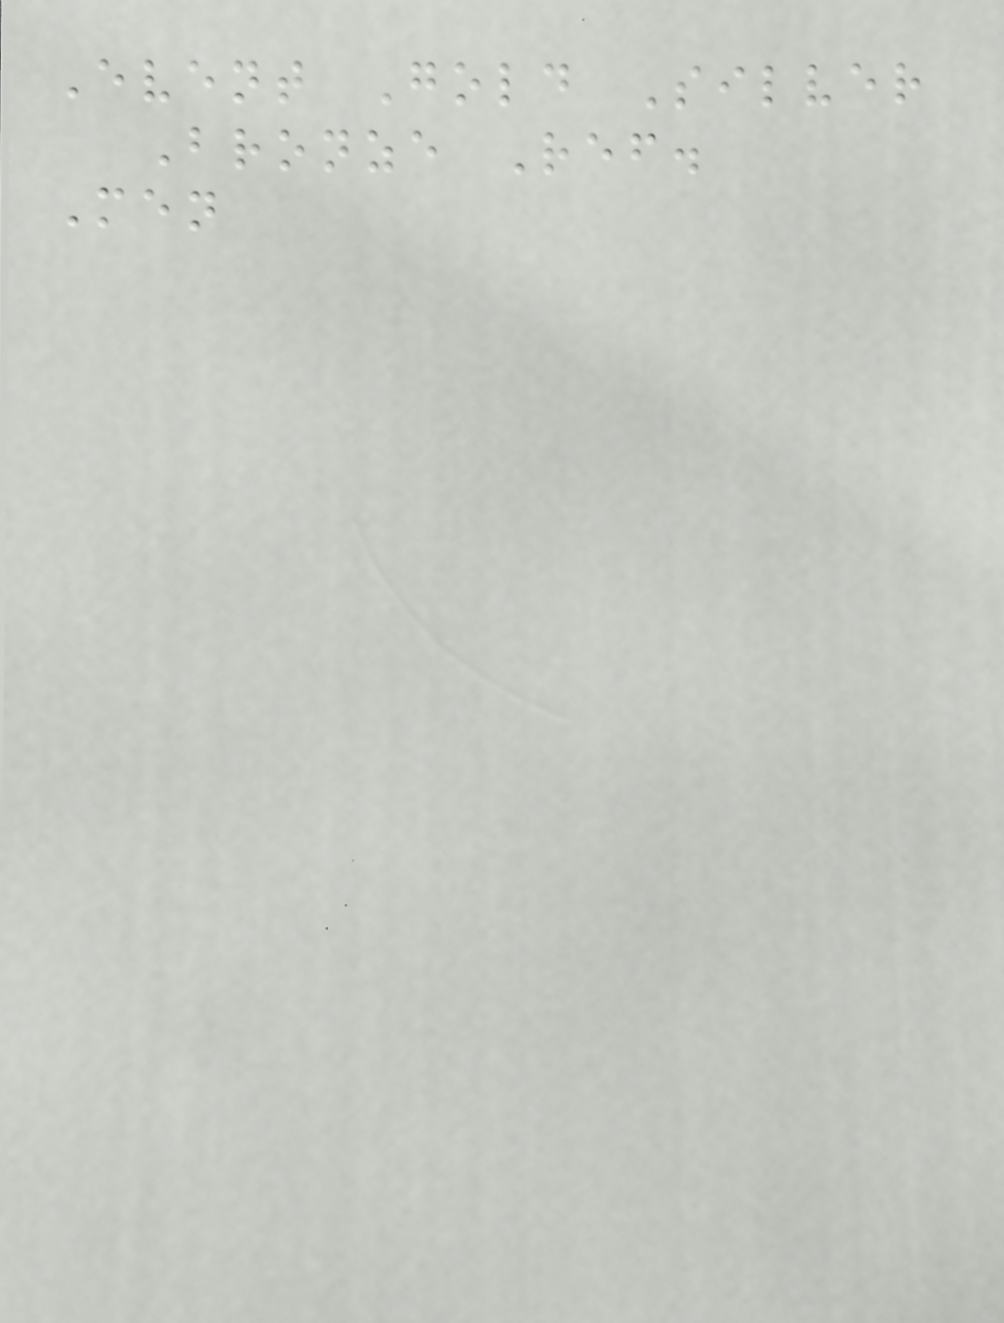Event Gold Silver
Bronze Ref.
Men
